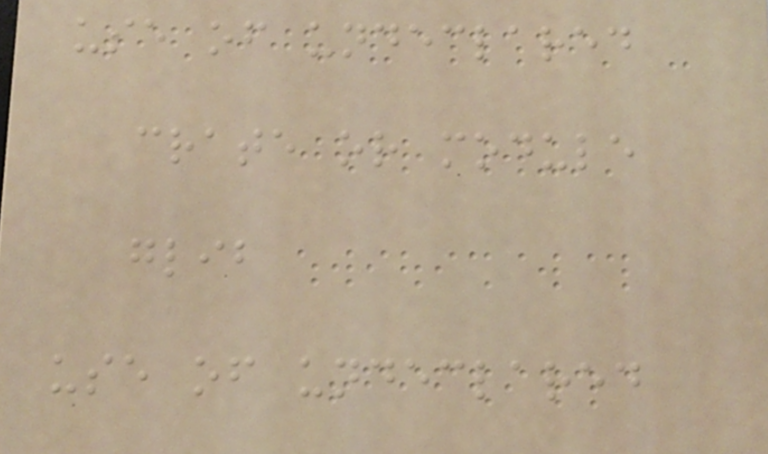use of undeclared
crate or module
glib
use of undeclared
